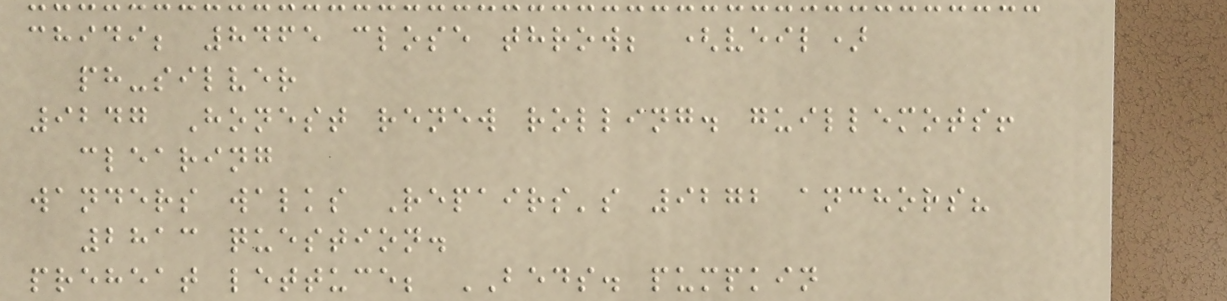chidi; 8465 close throw; (veil)
ph-silver
9247 Honest renew rolling. guillemots!
clearing
wanders walks Repairs's 9272 anchors?
2813 question.
preheat lettuce; BEDS. pumpkin
